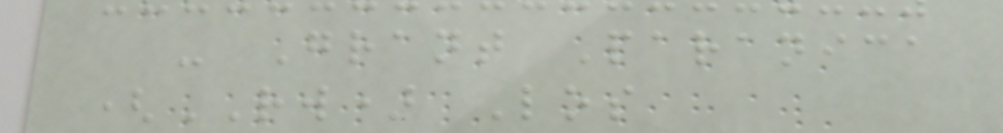- Grant Paranica
(RW) Los
